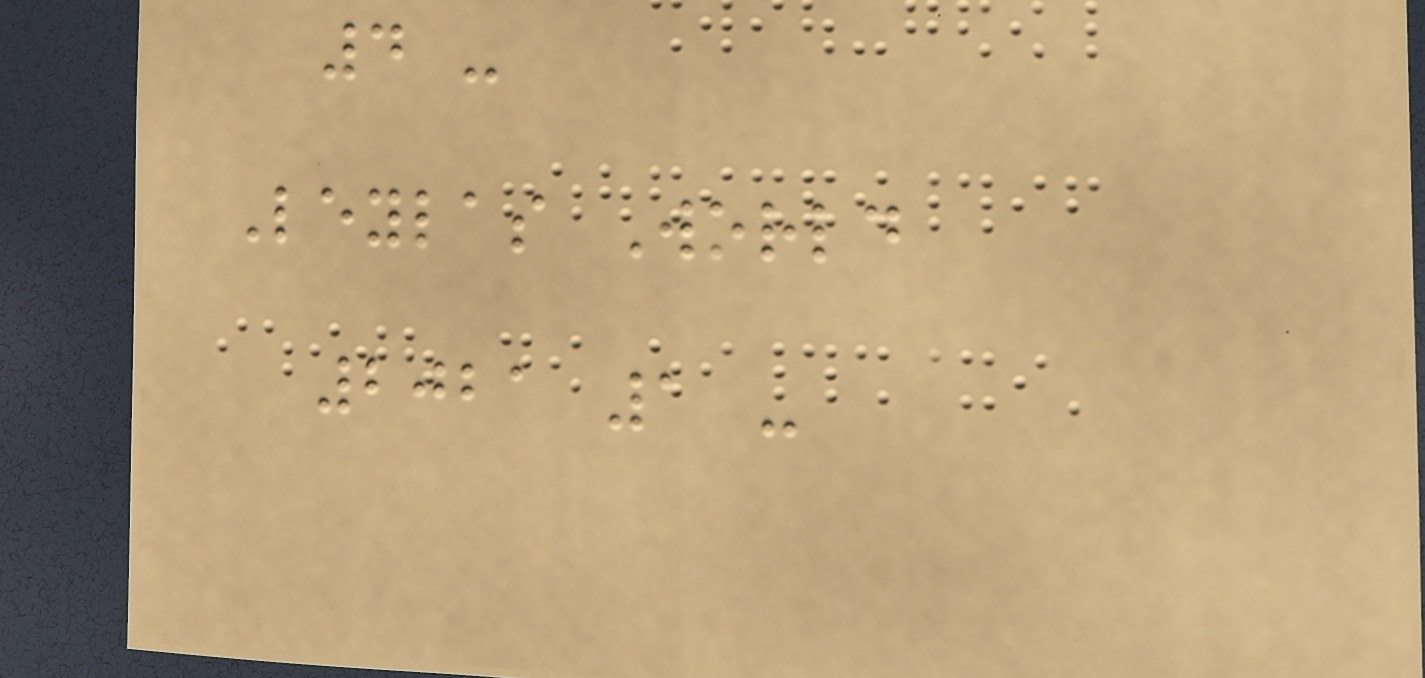4 -
Leylas World
2021 1 -
